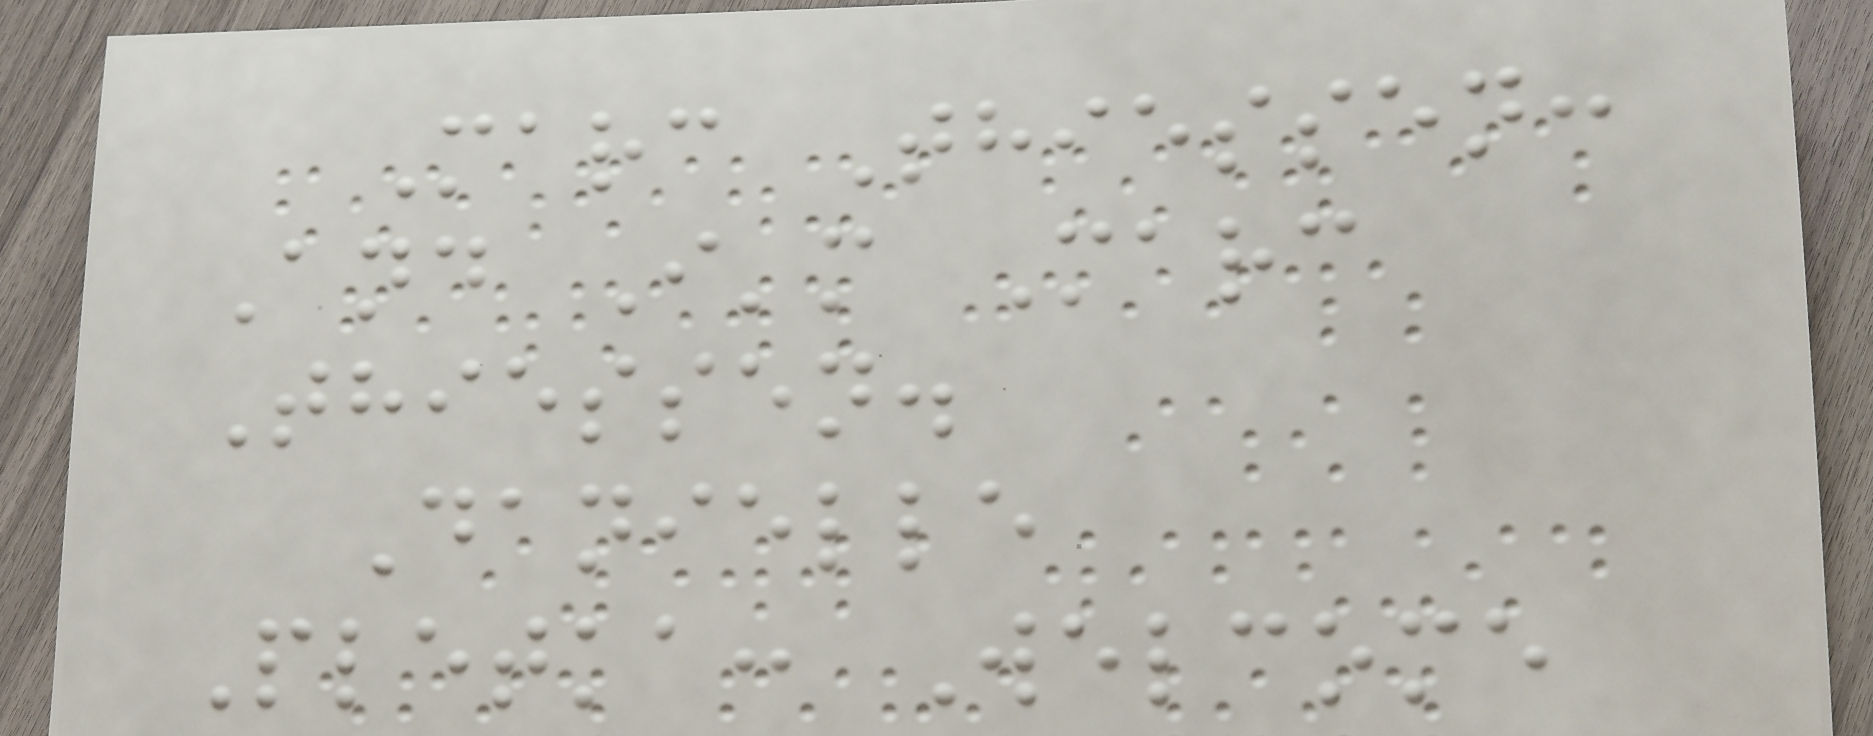Marc Thiessen:
And I'm Marc
Thiessen.
Danielle
Pletka: Welcome
